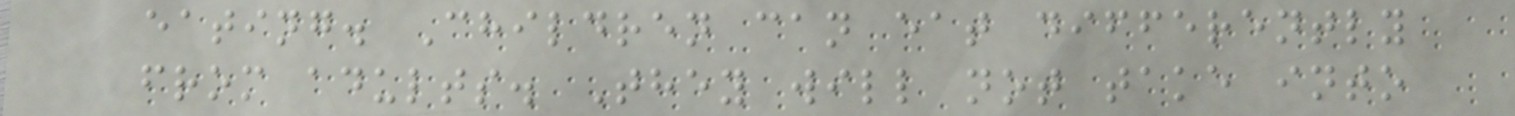eating. Children can eat differently
from adults. They will not take into
